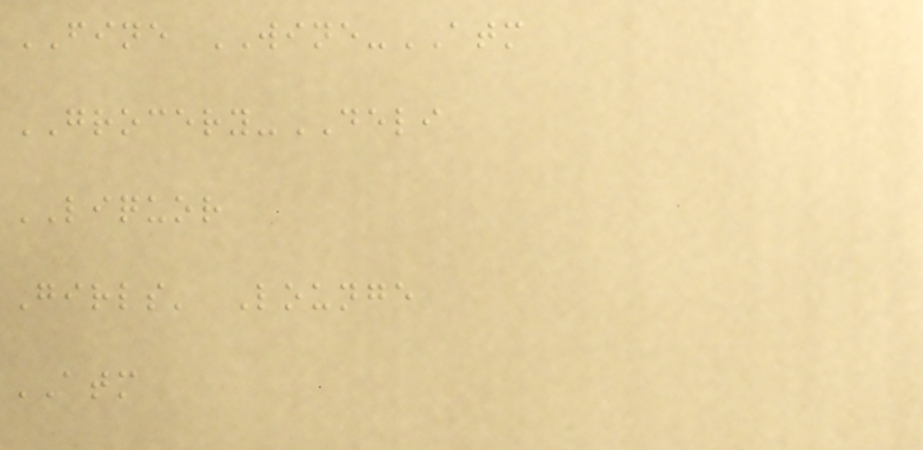FINE WINE-ATM
GROCERY-DELI
LIQUOR
Girls' Lounge
ATM
